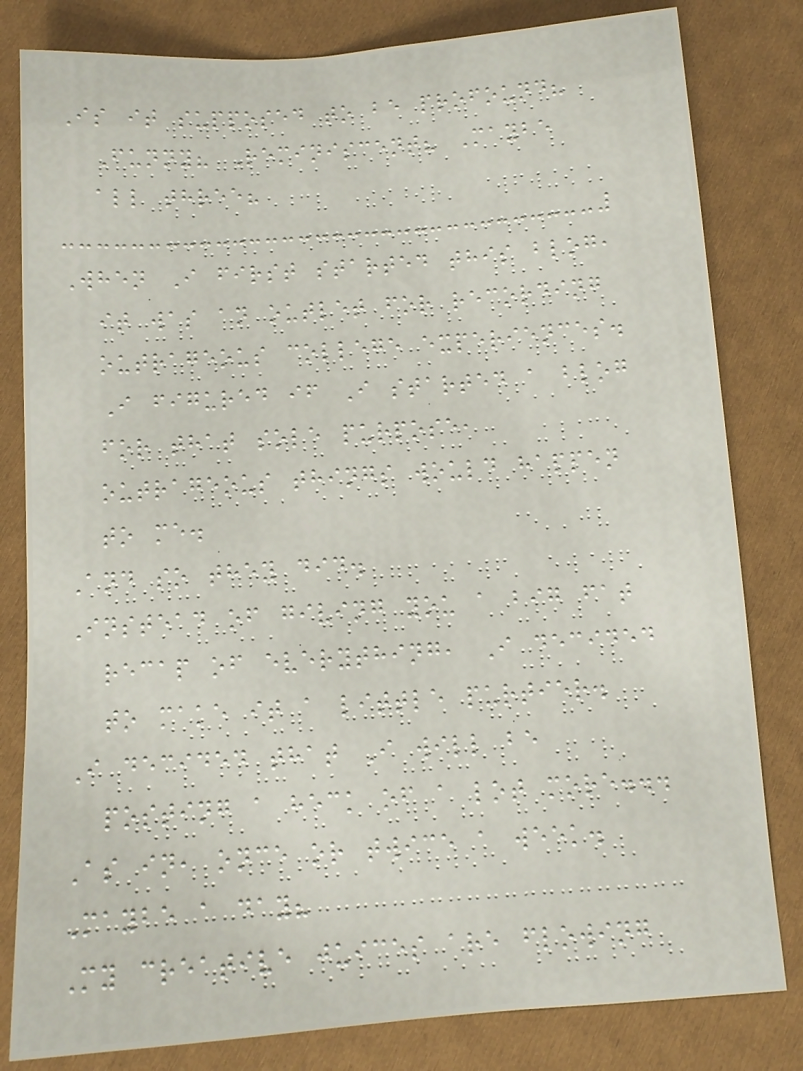Is it supposed to be profound?
Funny? Reminiscent? Maybe
all three?
When I first started this blog,
it was an outlet for recording
outrageous college experiences.
I figured if I started a blog
for that sole purpose,
outrageous things would happen
to me.
And so they did.
Instead of giving you a big fat
recap of everything, I decided
to make it a little purtier.
I decided that I will be
posting a heck of a lot more...
As in, once or twice a week.
Maybe a day?
My creative juices are flowing
